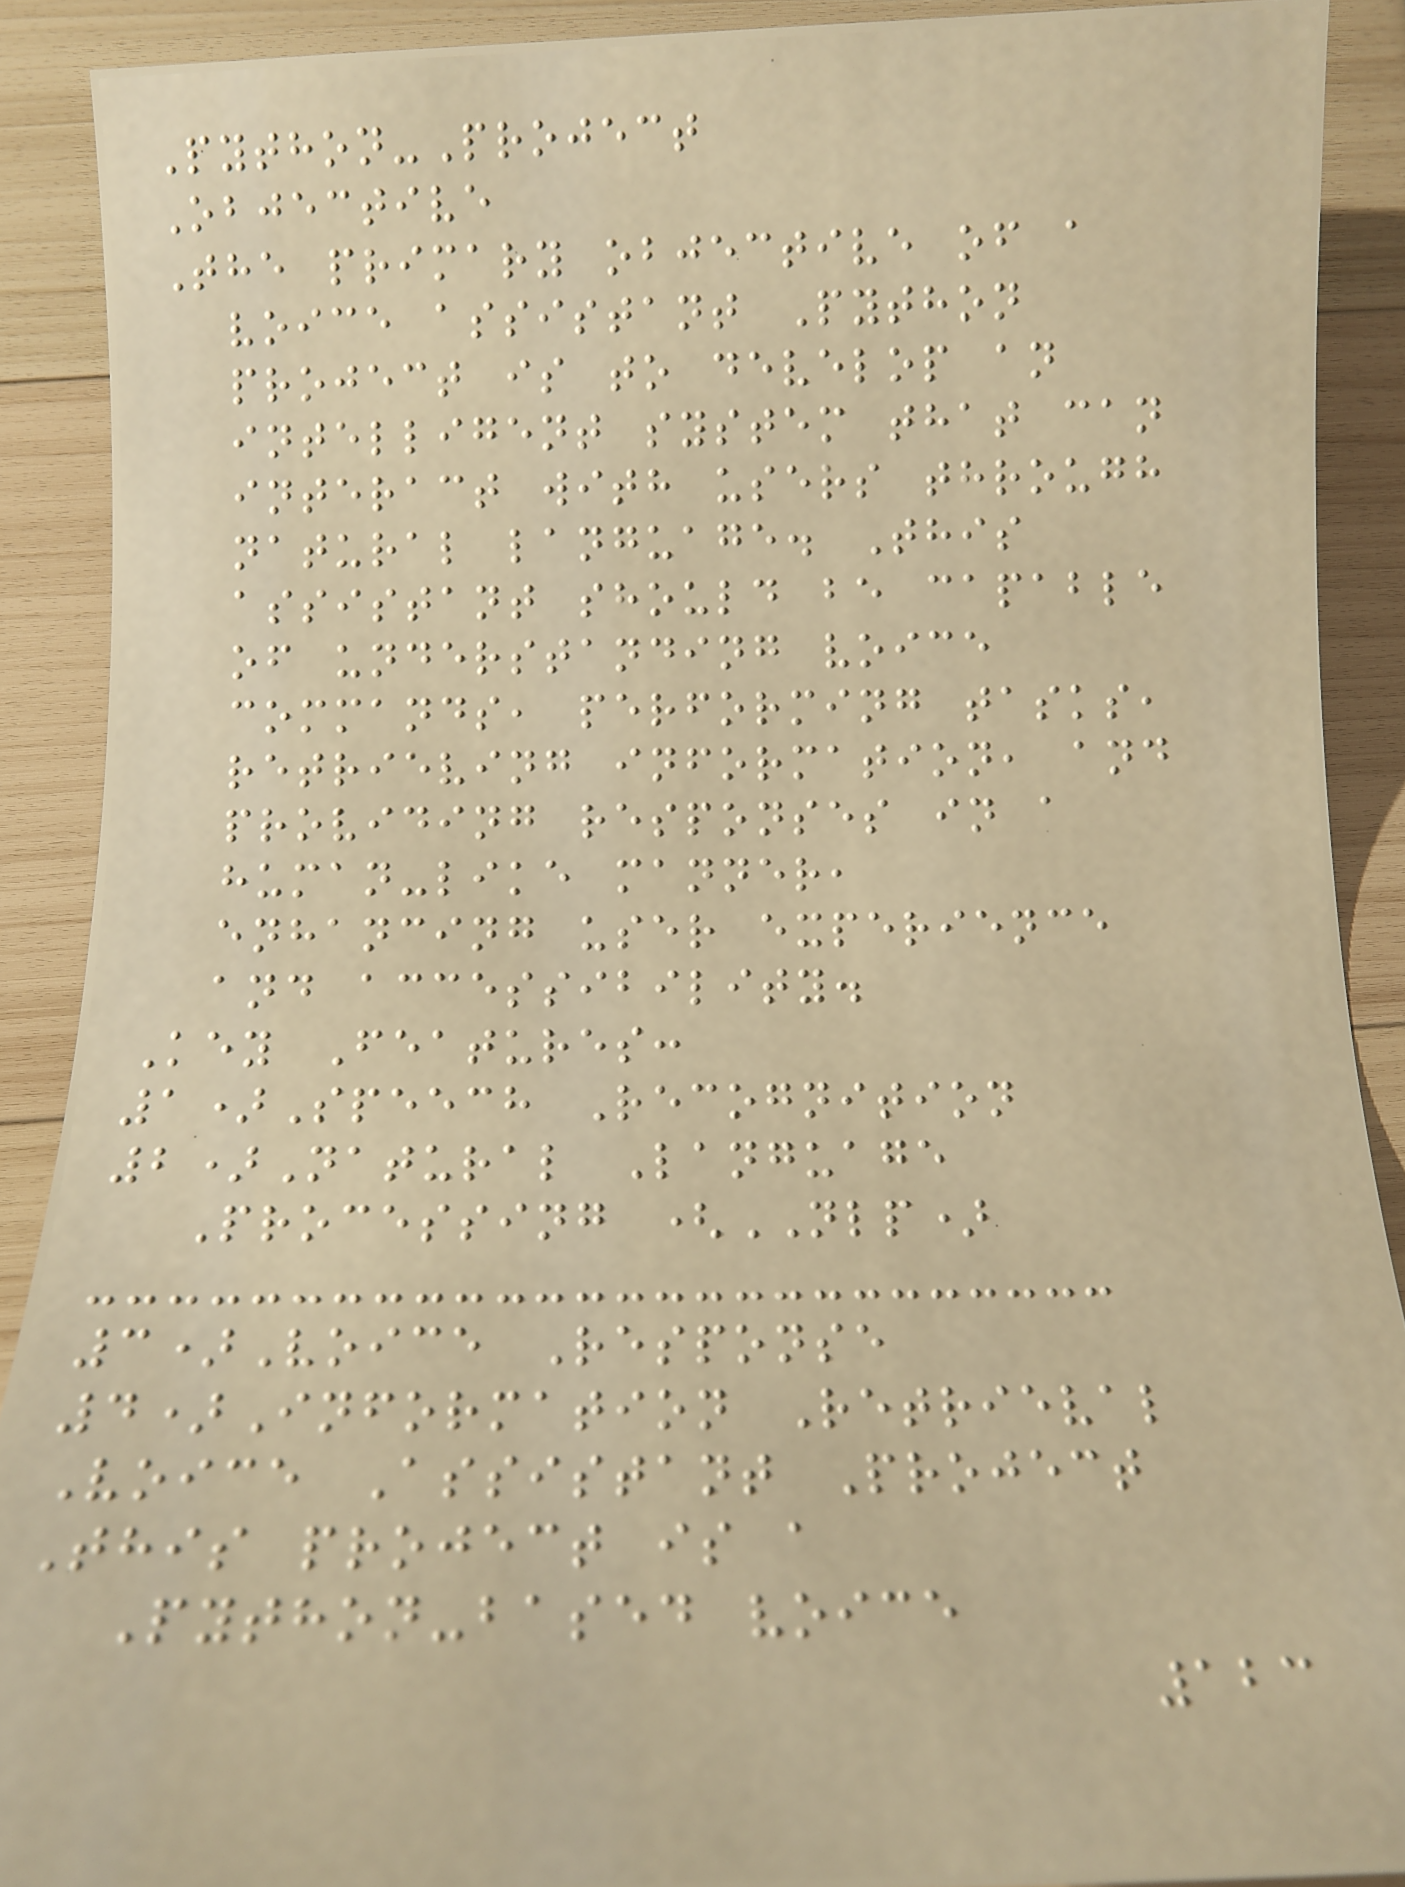Python-Project
Objective
The primary objective of a
voice assistant Python
project is to develop an
intelligent system that can
interact with users through
natural language. This
assistant should be capable
of understanding voice
commands, performing tasks,
retrieving information, and
providing responses in a
human-like manner,
enhancing user experience
and accessibility.
Key Features:
1)Speech Recognition
2)Natural Language
Processing (NLP)
3)Voice Response
4)Information Retrieval
Voice Assistant Project
This project is a
Python-based voice
123
